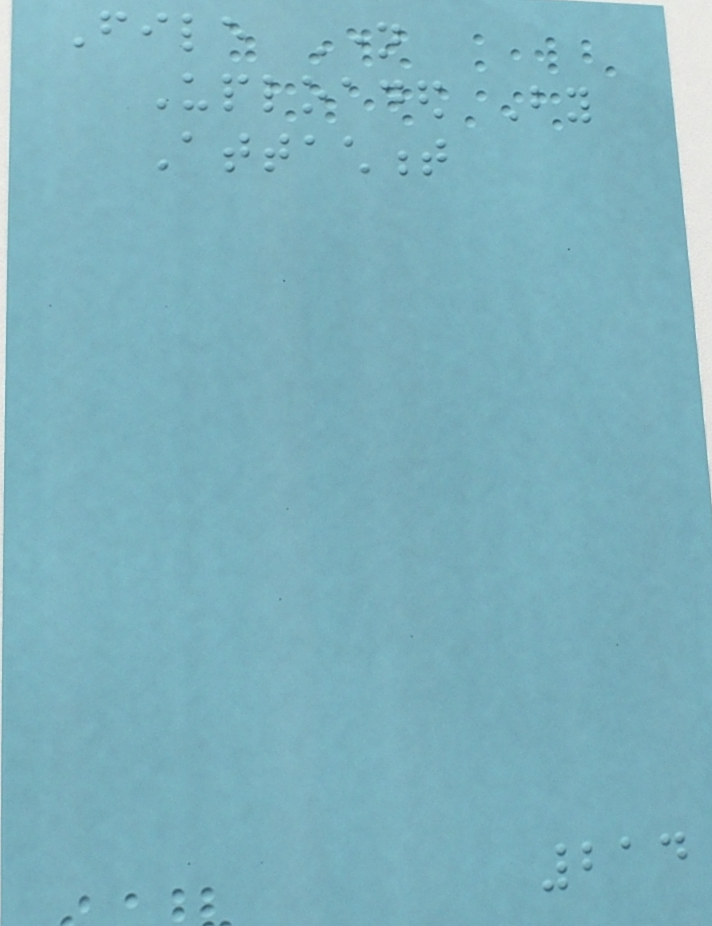File Name
Uploaded By
Attachment
214
